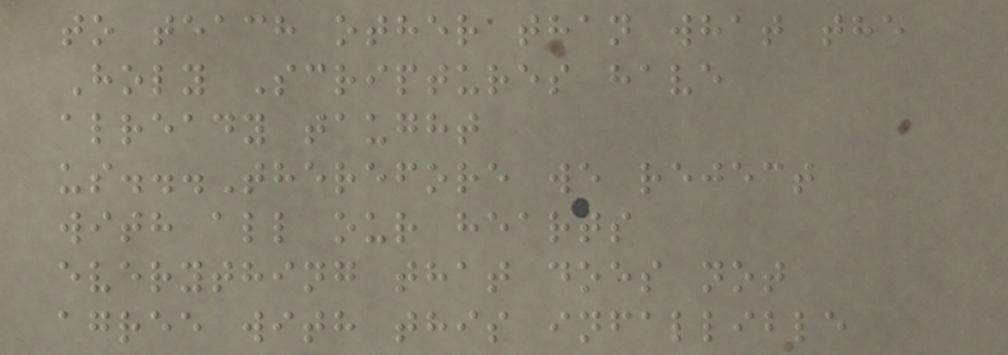to teach other than what the
Holy Scriptures have
already taught
us...Therefore we reject
with all our hearts
everything that does not
agree with this infallible
